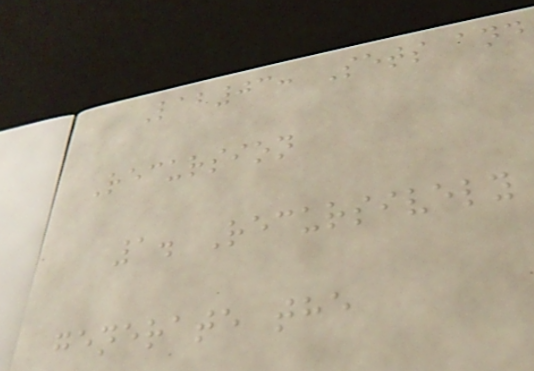Lab03: Sets and
Recursion
1. Recursively
generate the
